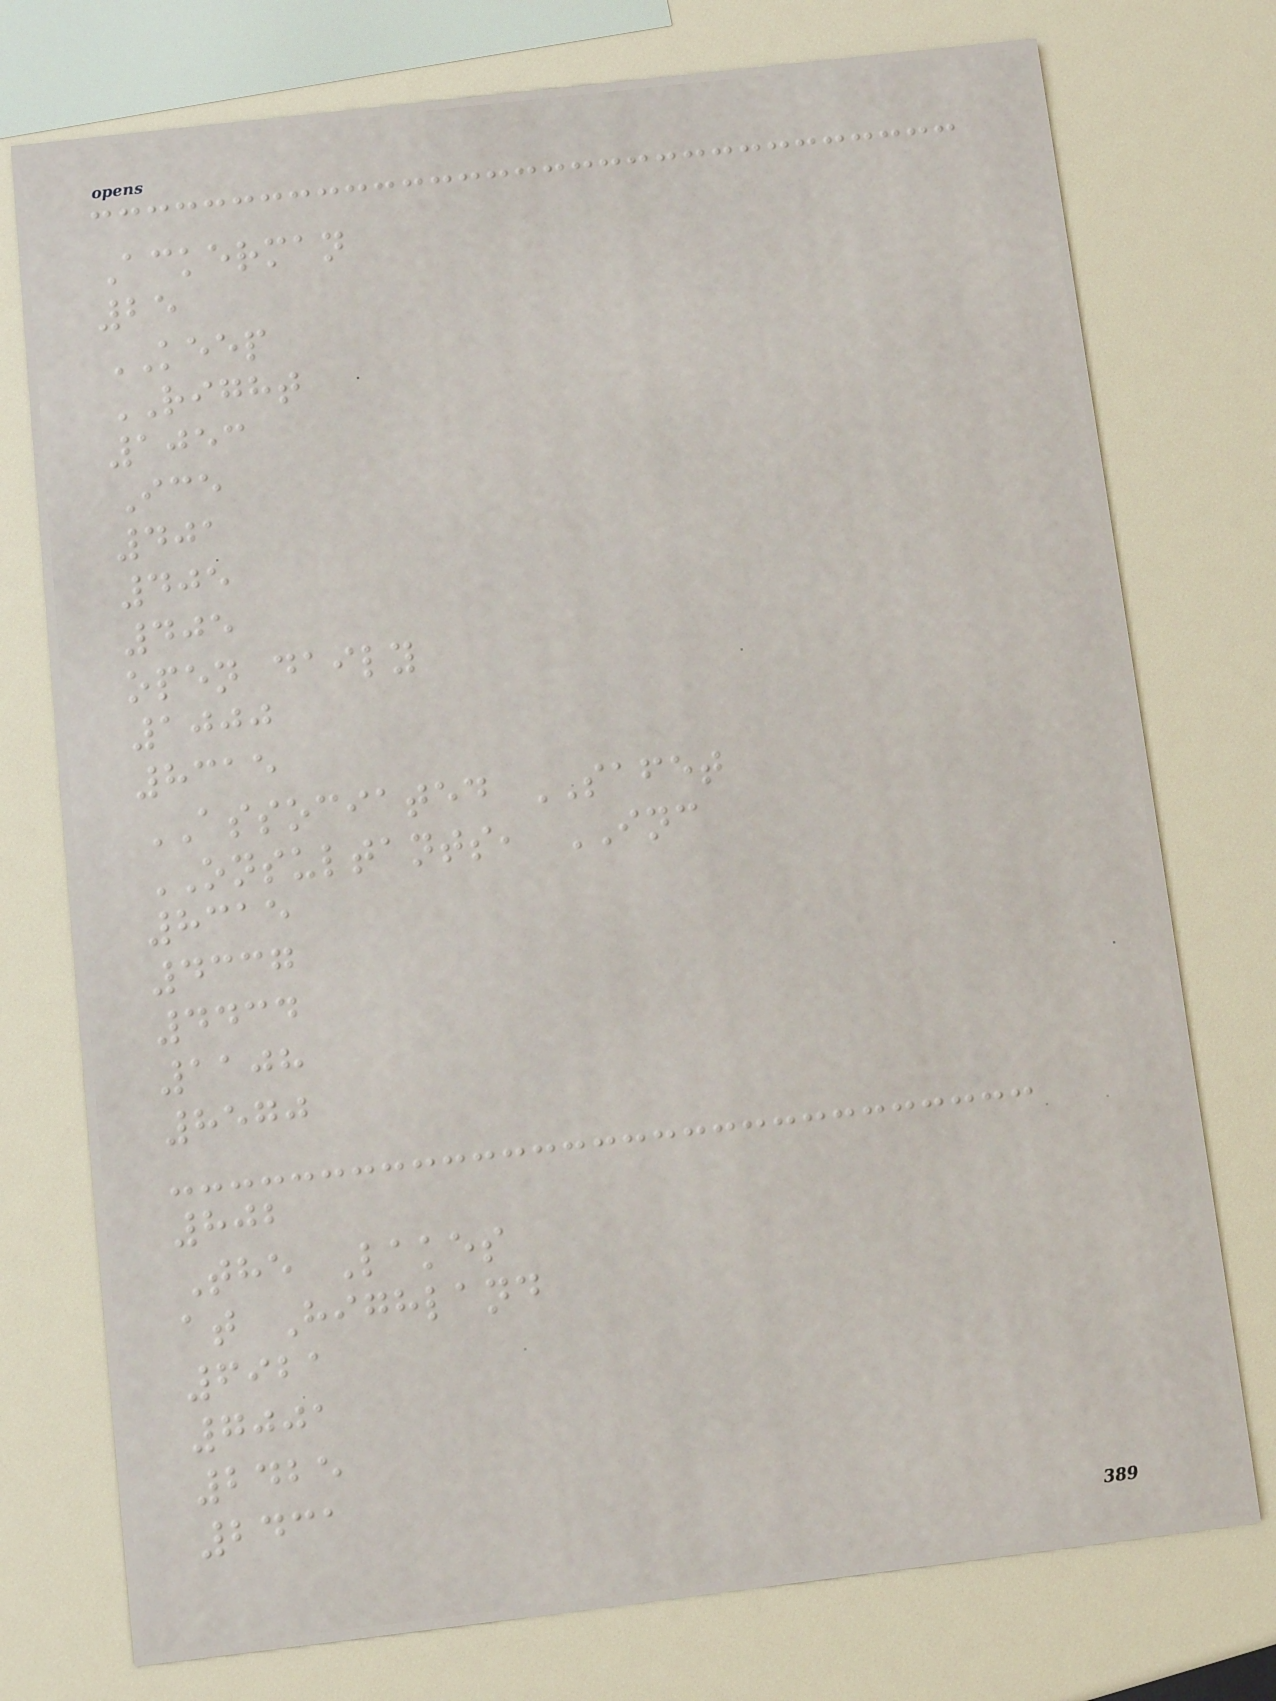Ackerman
25
KEEP
RIGHT
1053
Ice
401
405
405
open daily
1000
8315
ASSOCIATED SAFET
ONSULTANTS, INC
8315
4337
4434
1108
8570
802
The Lakes
at Highland
6921
7001
2425
2431
